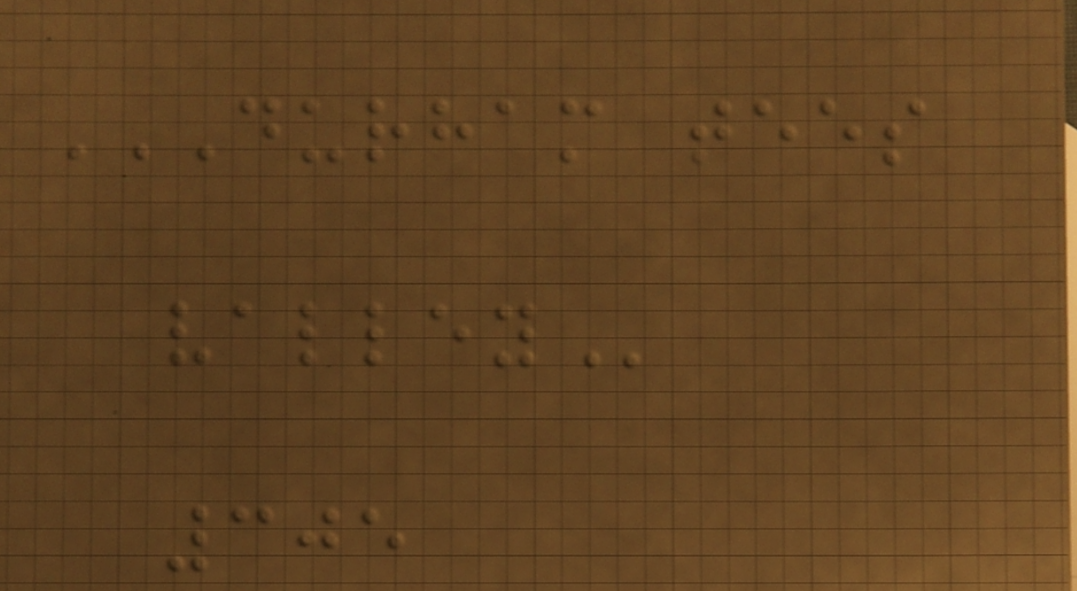DURHAM TEES
VALLEY
305
